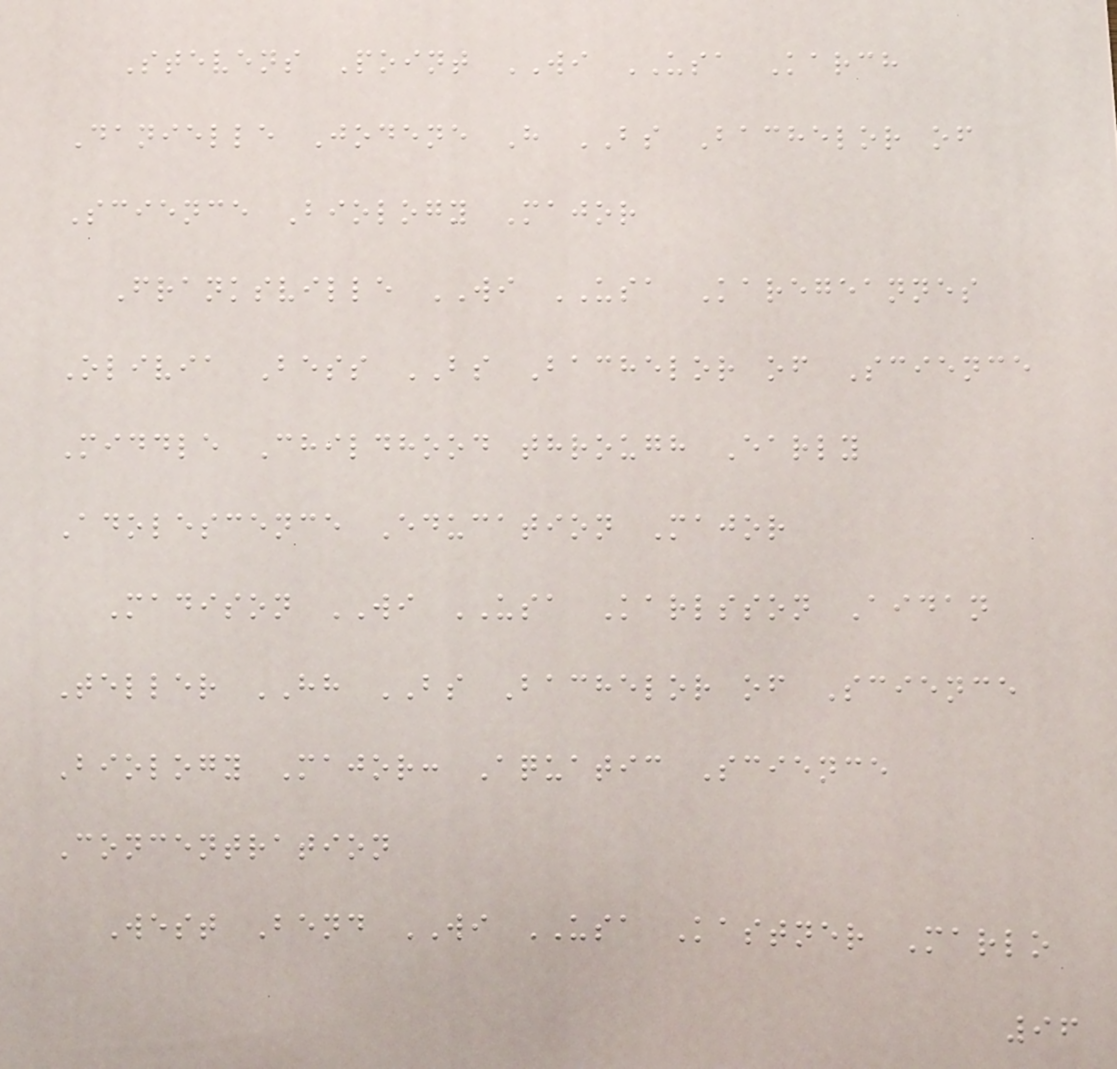Stevens Point WI USA Karch
Danielle Jodene H BS Bachelor of
Science Biology Major
Franksville WI USA Karegeannes
Olivia Bess BS Bachelor of Science
Middle Childhood through Early
Adolescence Education Major
Madison WI USA Karlsson Aidan
Teller HH BS Bachelor of Science
Biology Major: Aquatic Science
Concentration
West Bend WI USA Kastner Marlo
96
